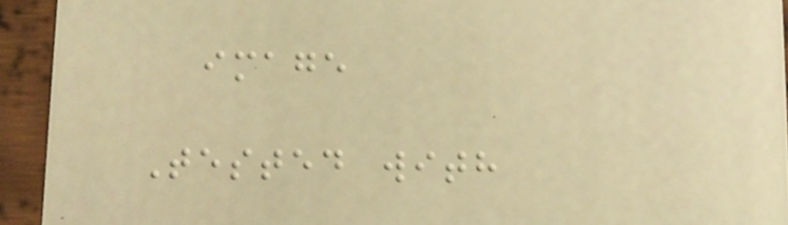image
Tested with
